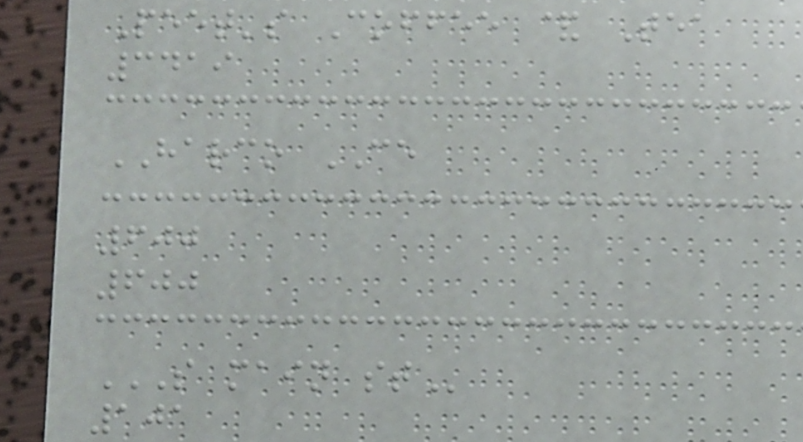Peet's Coffee & Tea
3419
HARCO CE
600
600
S MAIN ST
101
